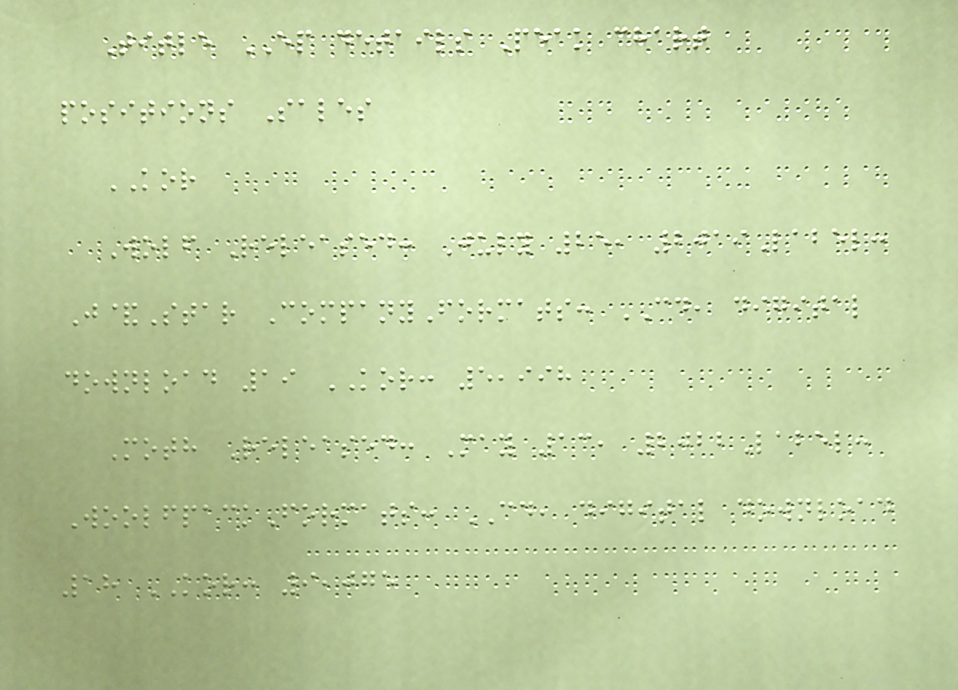Title EP details Peak chart
positions Sales
KOR
Wolf Released: July 25, 2019Label:
J&Star CompanyFormats: CD, digital
download 19 KOR: 5,998
Moth Released: May 13, 2022Label:
WoolfpackFormats: CD, digital download
18 KOR: 9,075
